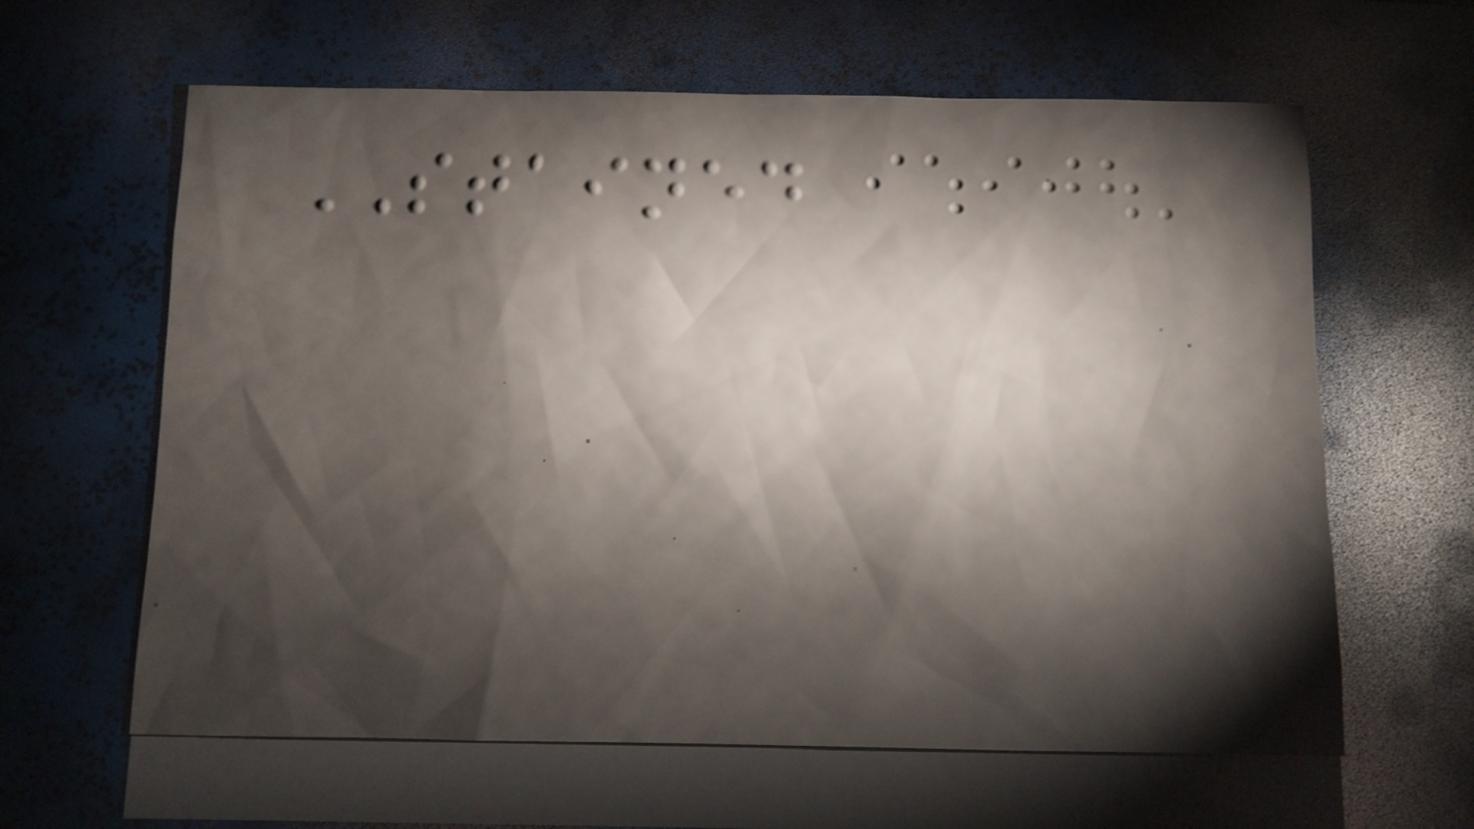STAINED
